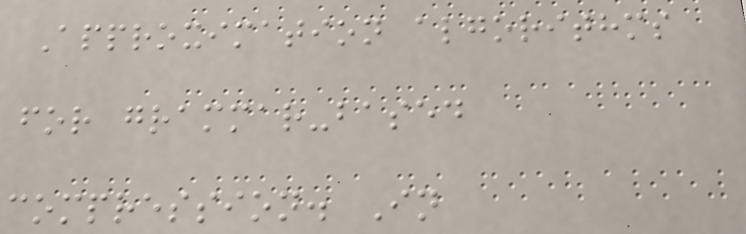Approximation algorithms
for grammar-based
compression. In
